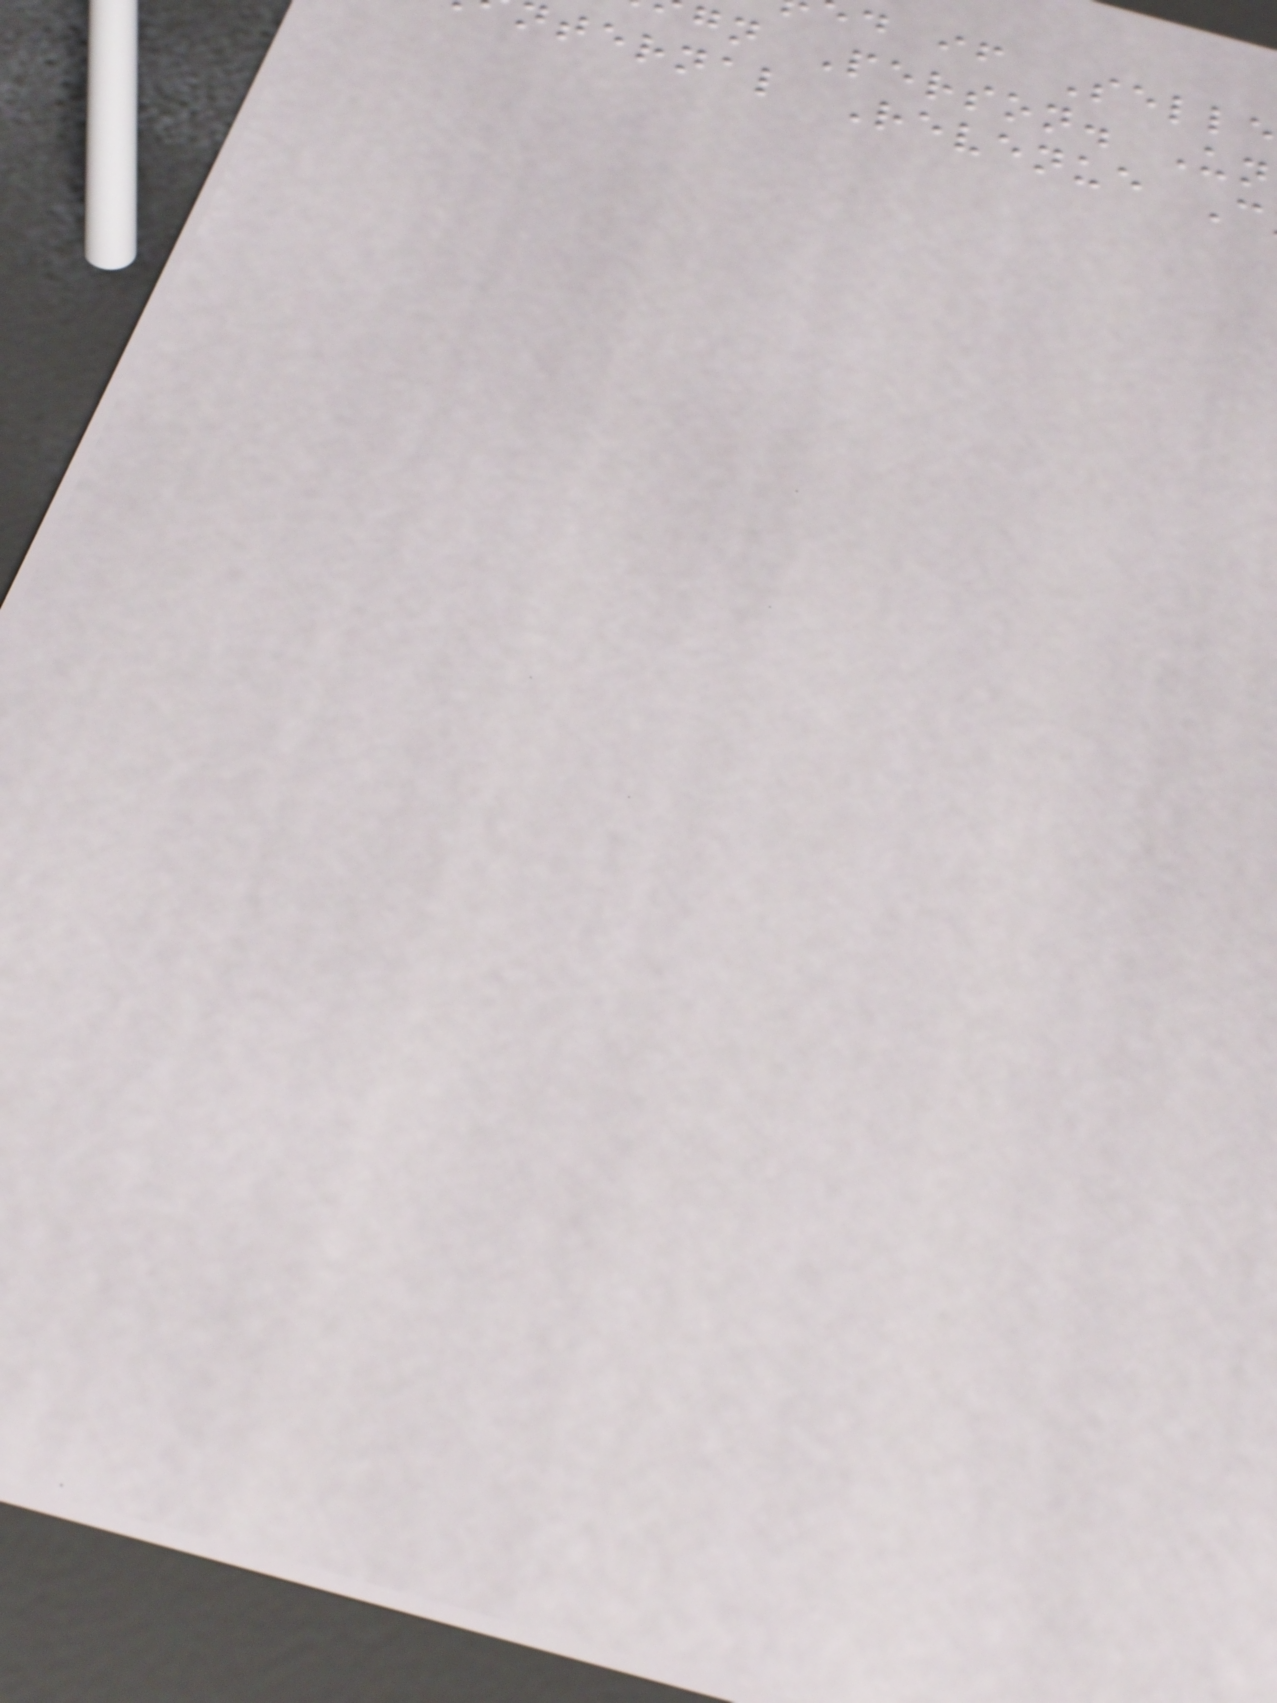d if Selle
gn Person. Un
ternal Revenue C
